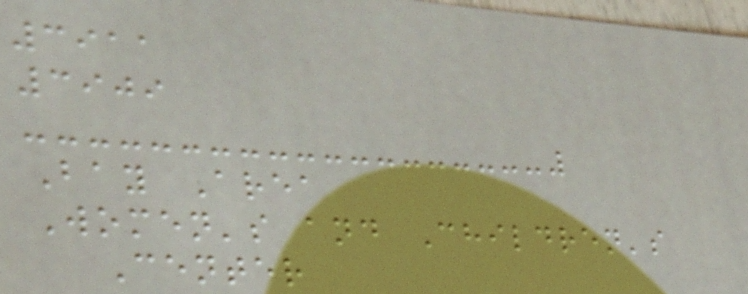3911
3909
Bay Area
Women's and Children's
Center
